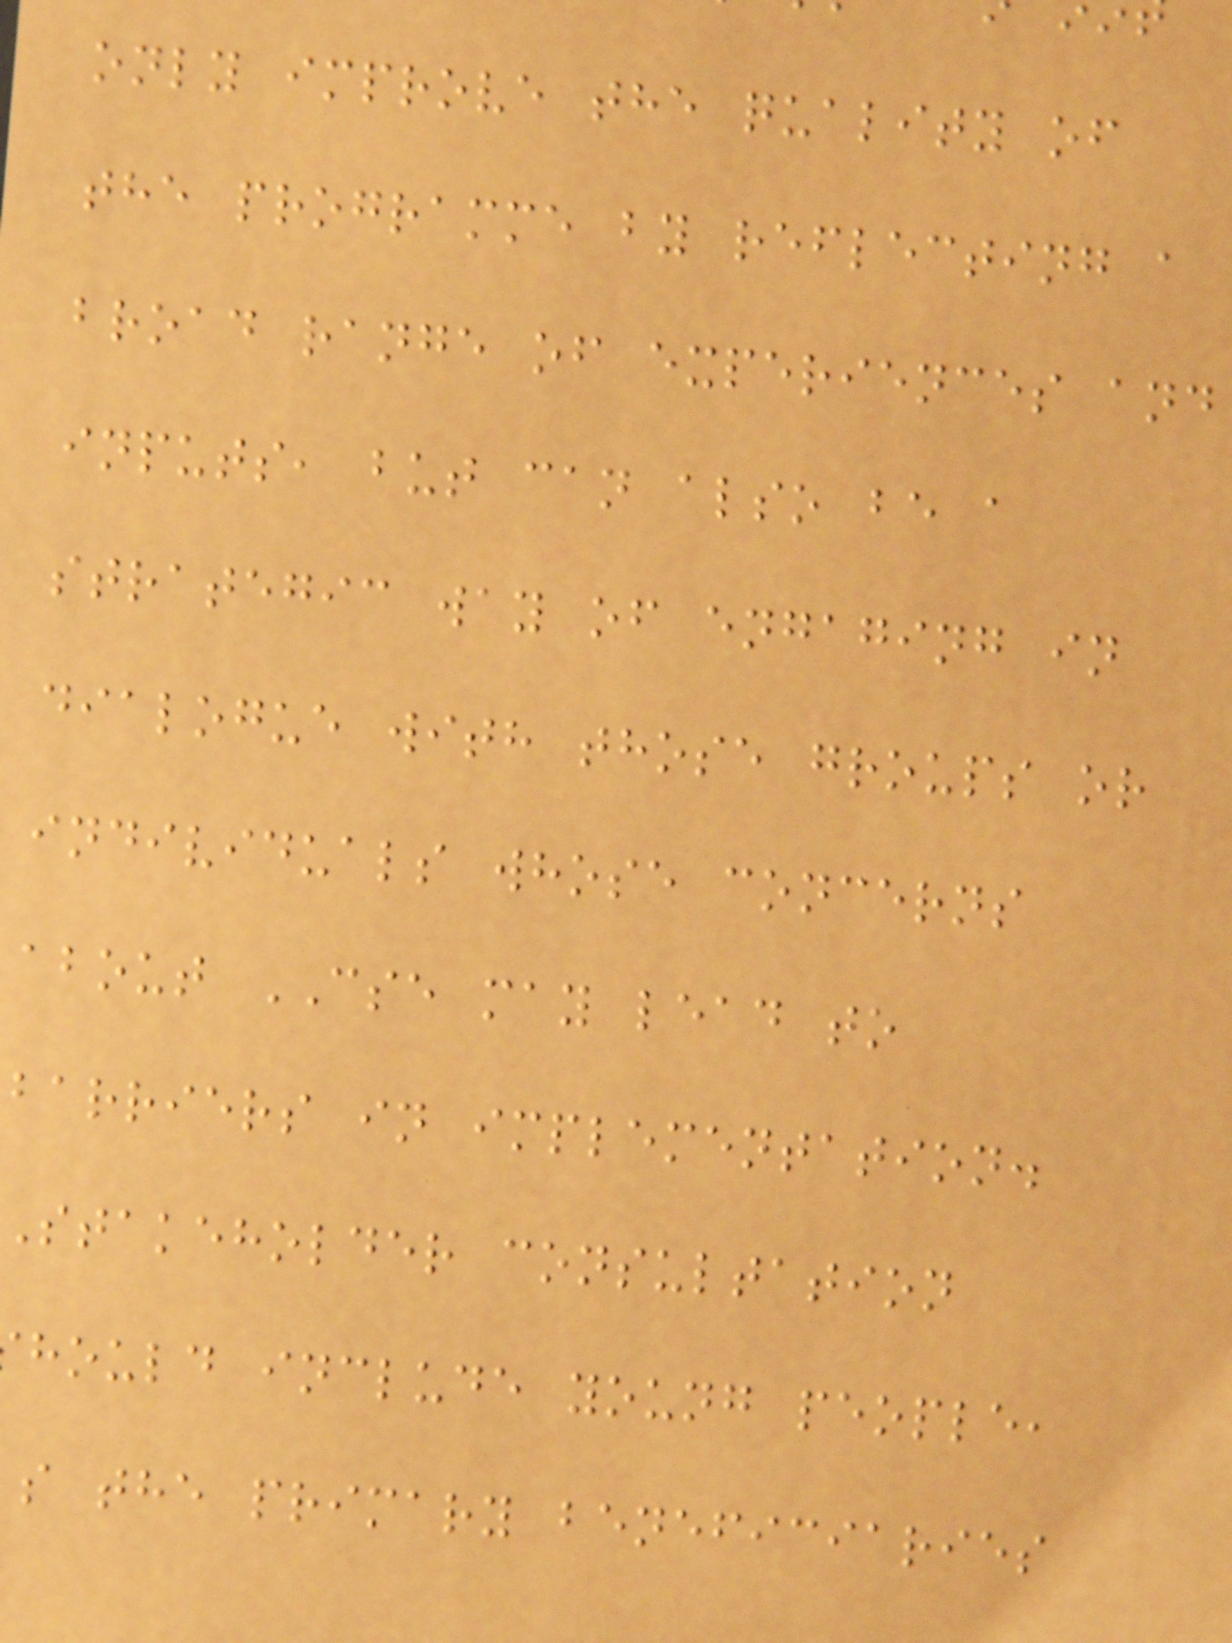only improve the quality of
the programme by reflecting a
broad range of experiences and
inputs, but can also be a
strategic way of engaging in
dialogue with those groups or
individuals whose concerns
about CSE may lead to
barriers in implementation.
stakeholder consultation
hould include young people,
s the primary beneficiaries
